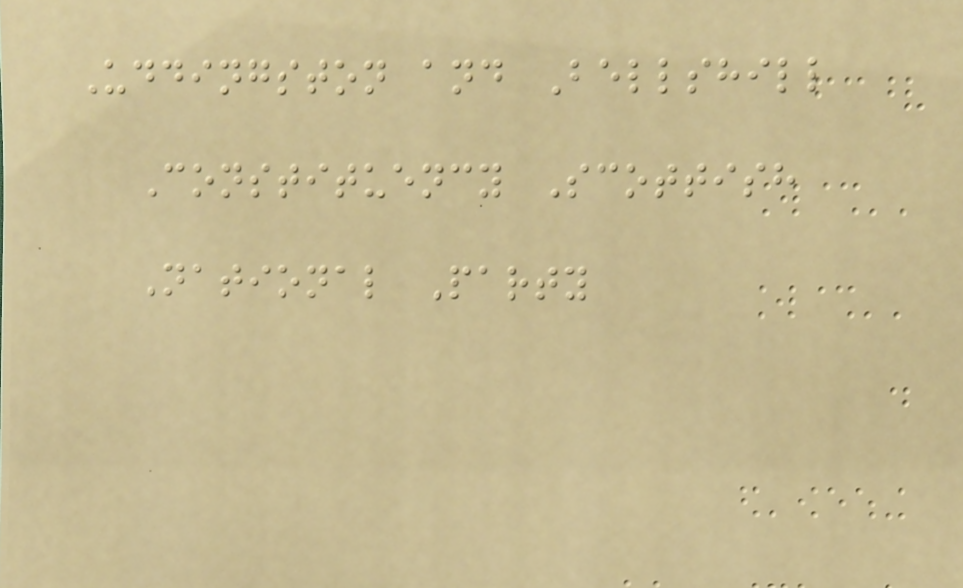Uddingston and Bellshill
Constituency Scottish
National Party
